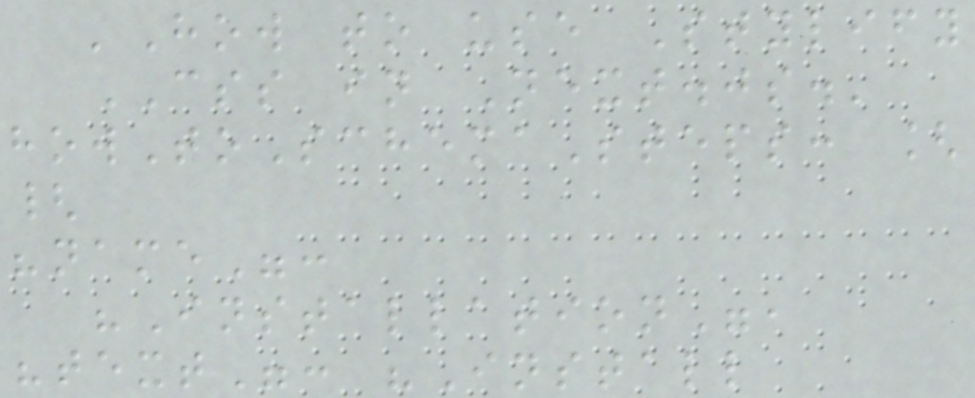'How to use Stylify
CSS in Next.js.'
howToSchemaSteps: [
{
"name":
"Installation",
"text": "Install
